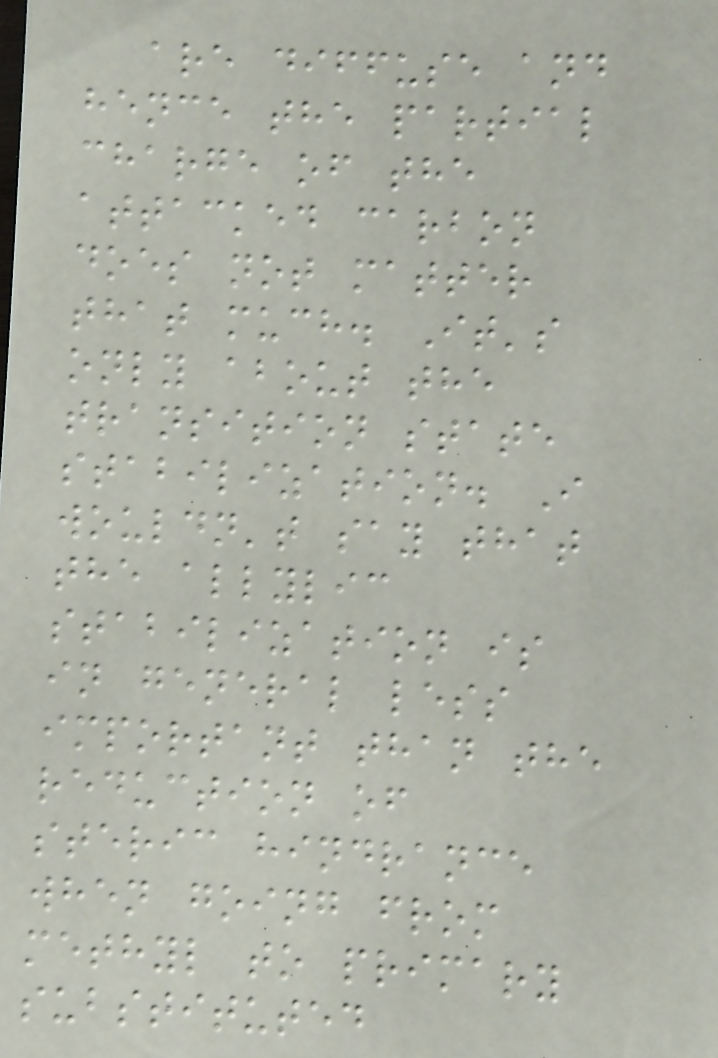are diffuse and
hence the partial
charge of the
attacked carbon
does not matter
that much. It's
only about the
transition state
stabilization. I
wouldn't say that
the allylic
stabilization is
in general less
important than the
reduction of
steric hindrance
when going from
methyl to primary
substituted
